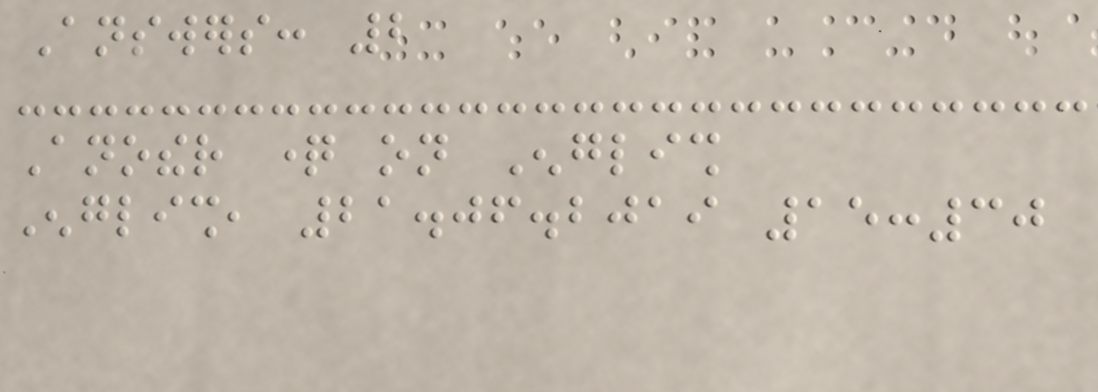Answers: 2
Another question on English
English, 21.06.2019 15:30
